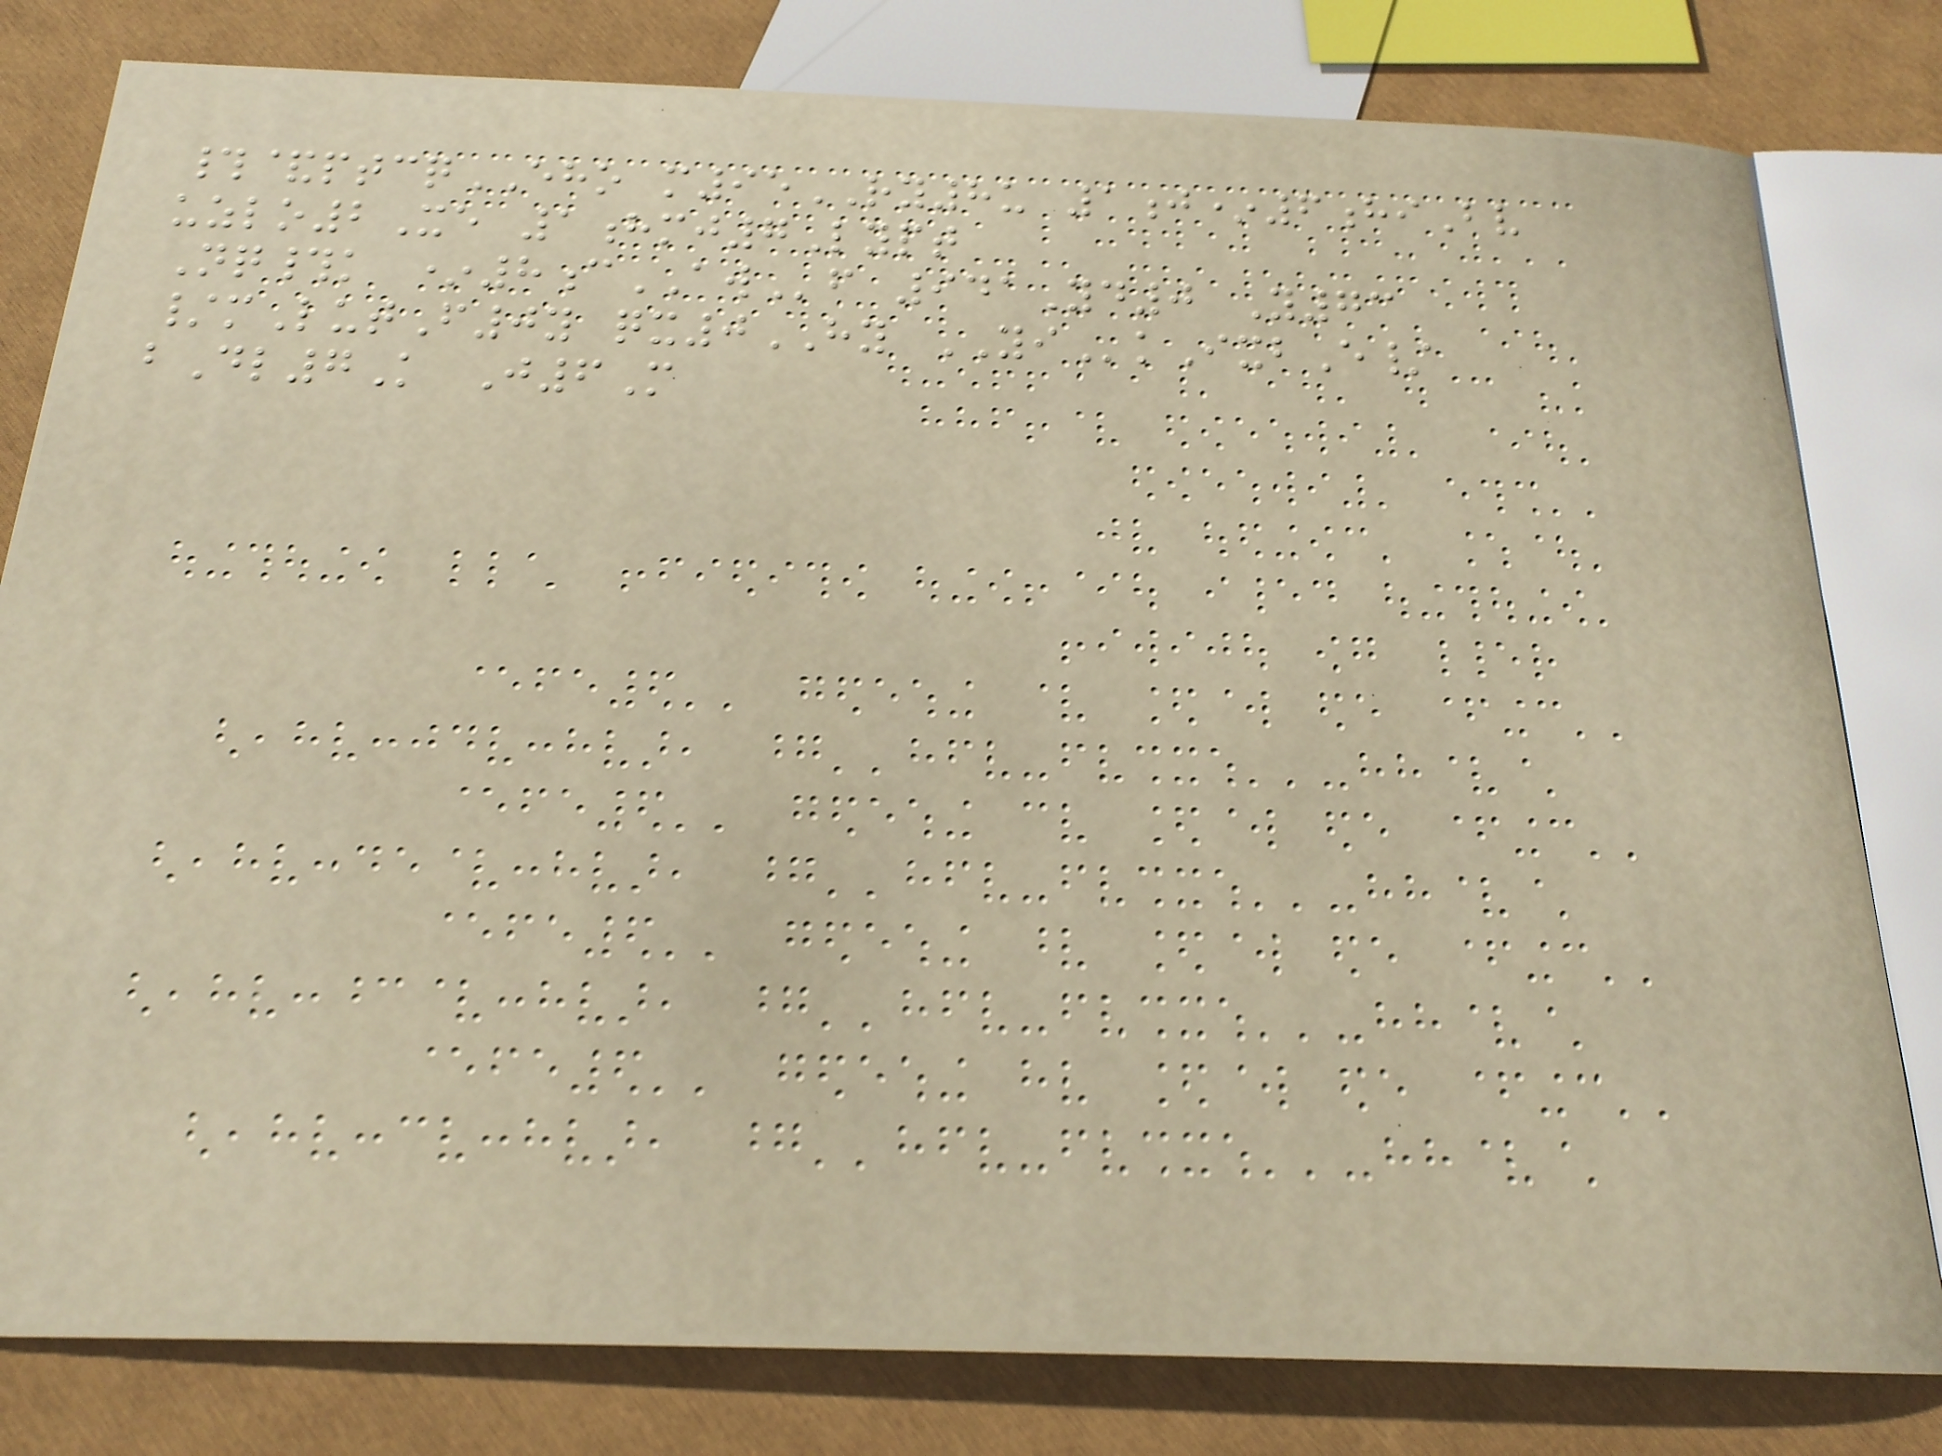#&ptcqEHO m95RY8u 1j*6hiBv
uzlo2Xe 1hmj7Lypt
Nq#k *8cAWf 941Yd0 Y73
/mLutF0y qx0HY YIkIxbE/
bDl7K J6M
